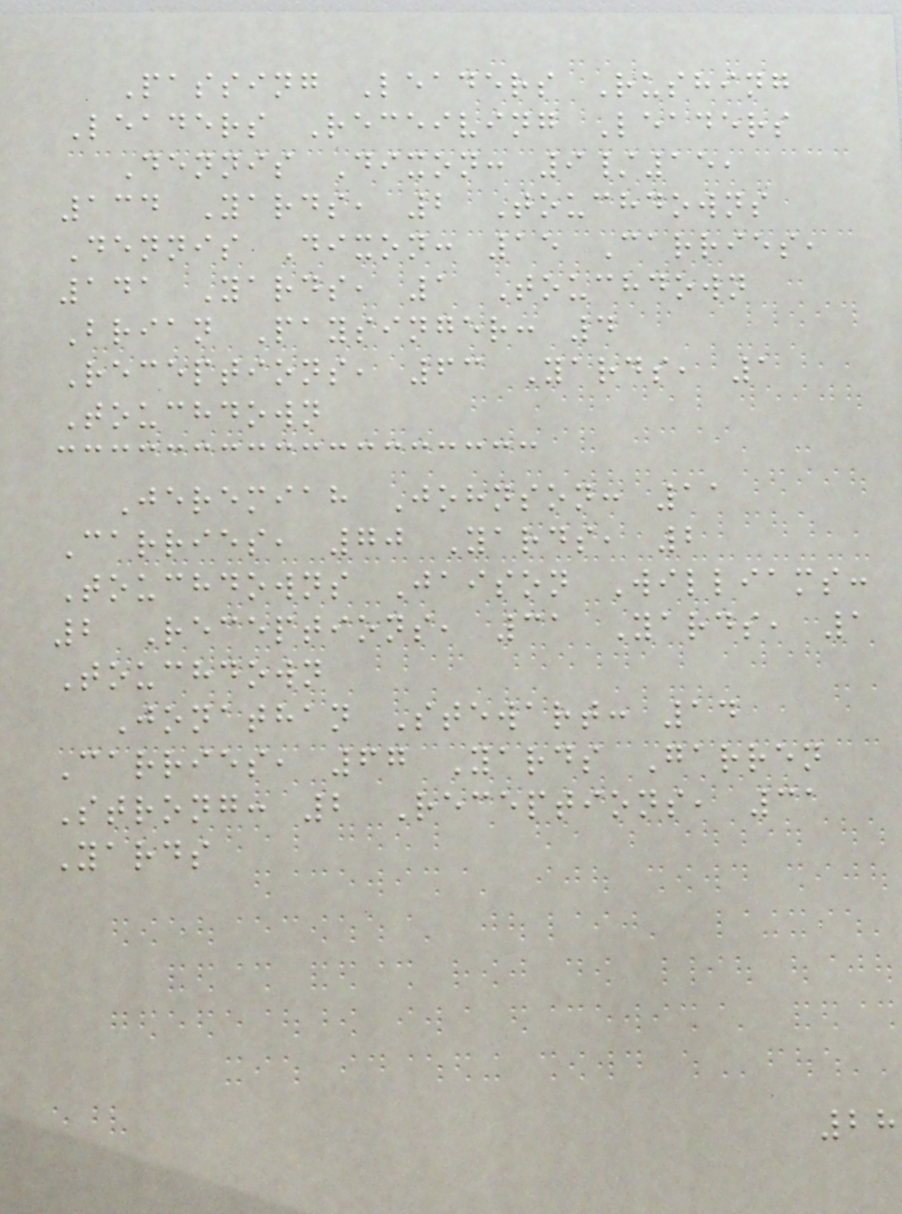Passing Leaders Rushing
Leaders Receiving Leaders
Dennis Dixon: 9/15,
134 Yards, 2 Touchdowns
Dennis Dixon: 15 Carries,
141 Yards, 1 Touchdown
Brian Paysinger: 4
Receptions, 63 Yards, 1
Touchdown
Jeremiah Johnson: 11
Carries, 70 Yards, 2
Touchdowns Jaison Williams:
2 Receptions, 31 Yards, 1
Touchdown
Jonathan Stewart: 14
Carries, 67 Yards Garren
Strong: 2 Receptions, 31
Yards
28
